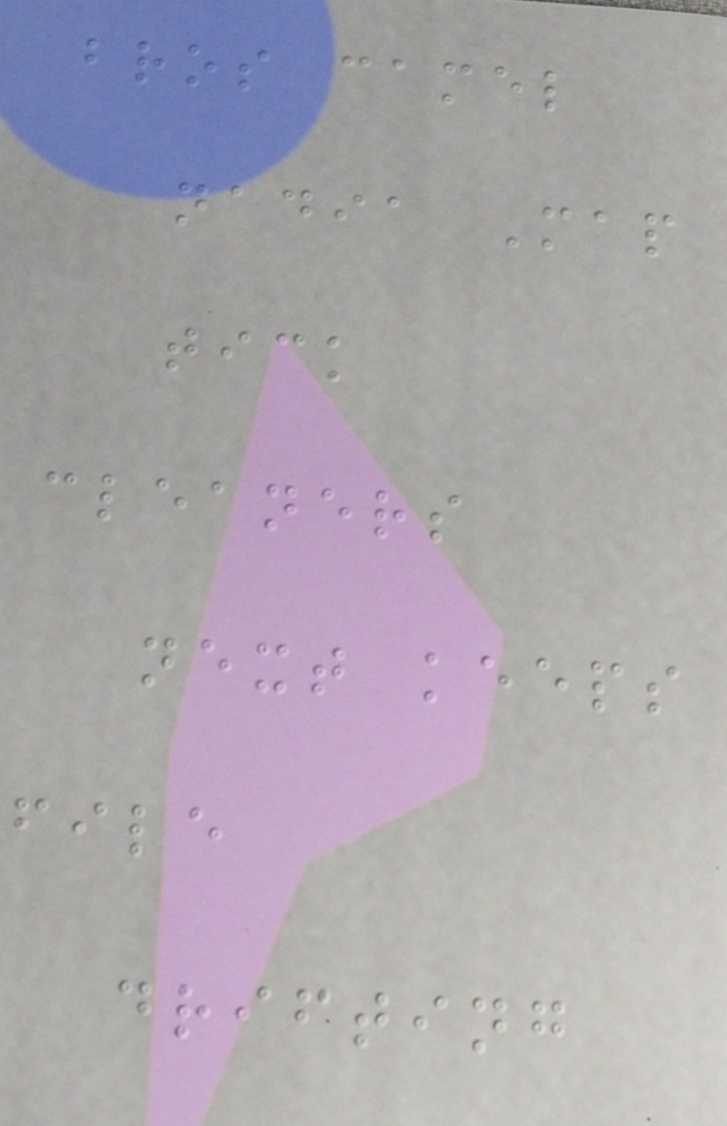bros camel
nadia Map
tick
cleaners
next keeps
file
drifting
